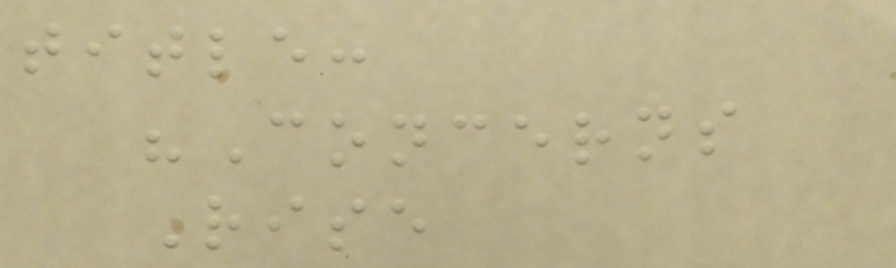title:
"Concerns
Rise
